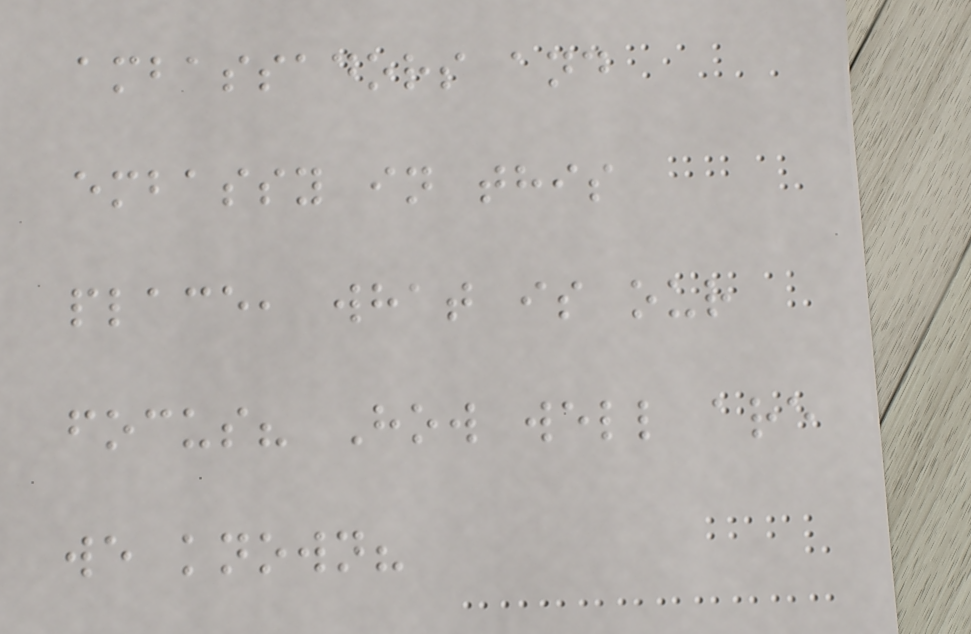ambassadors and
embassy in this
place, what is our
focus? How well are
we known?
